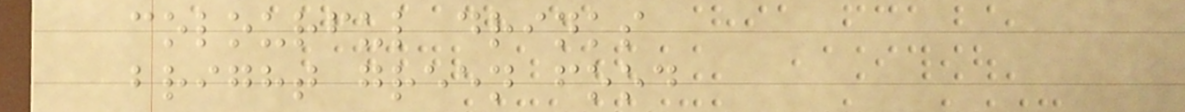colourful drinks
bright green food
